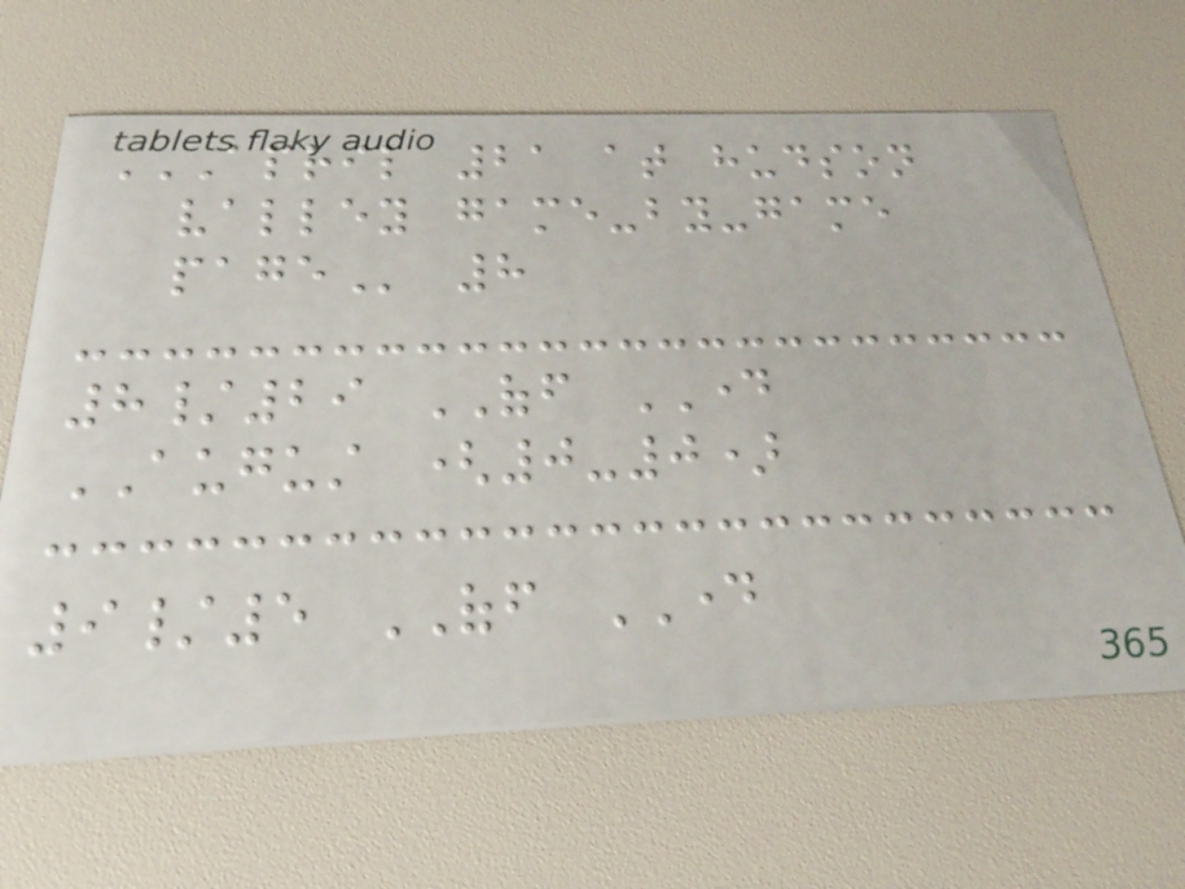APRIL 21 AT HUDSON
VALLEY GAME-BY-GAME
PAGE 8
8/29 OFF DAY
AUGUST (0-0)
9/5 OFF DAY
